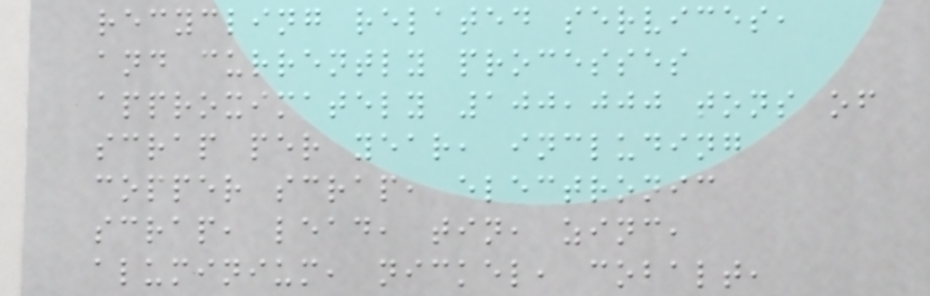recycling related services,
and currently processes
approximately 100,000 tons of
scrap per year, including
copper scrap, electronic
scrap, lead, tin, zinc,
aluminium, nickel, cobalt,
